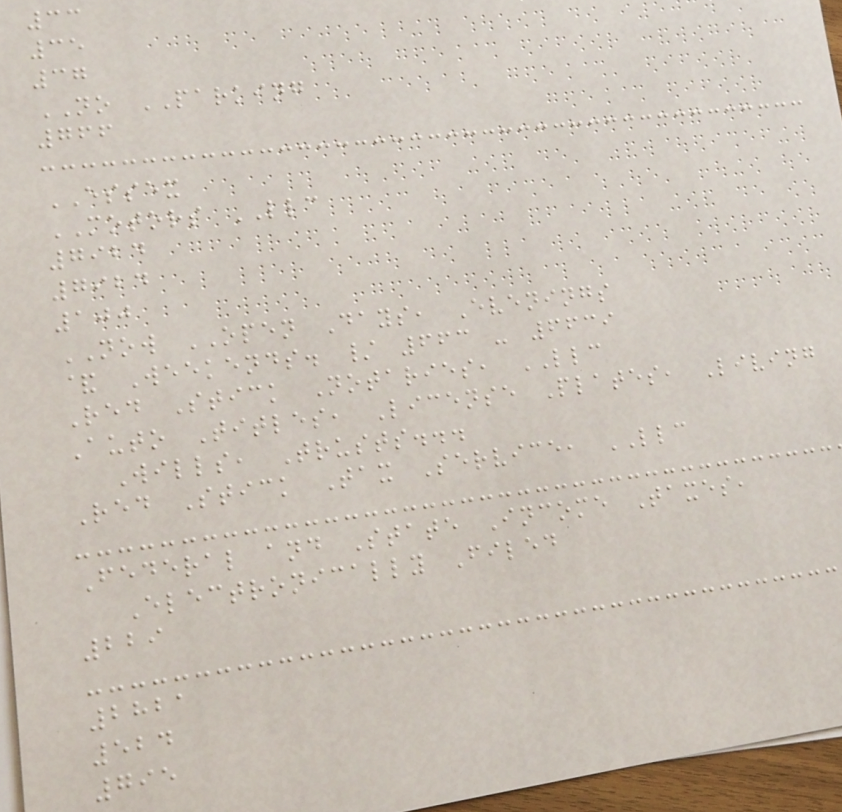33
35
37
NO PARKING
766
ESSEX
MOTORS LLC
7924
7924
100
NOW OPEN Days, Evenings
& Weekends. / 663 - 6639
Red Stick Notaries, LLC
Auto Titles, License Plates, Living
Wills, Trusts...
Red Stick Tax Service, LLC
Federal and State Income Taxes,
Electronically Filed
229
2821
524
795
